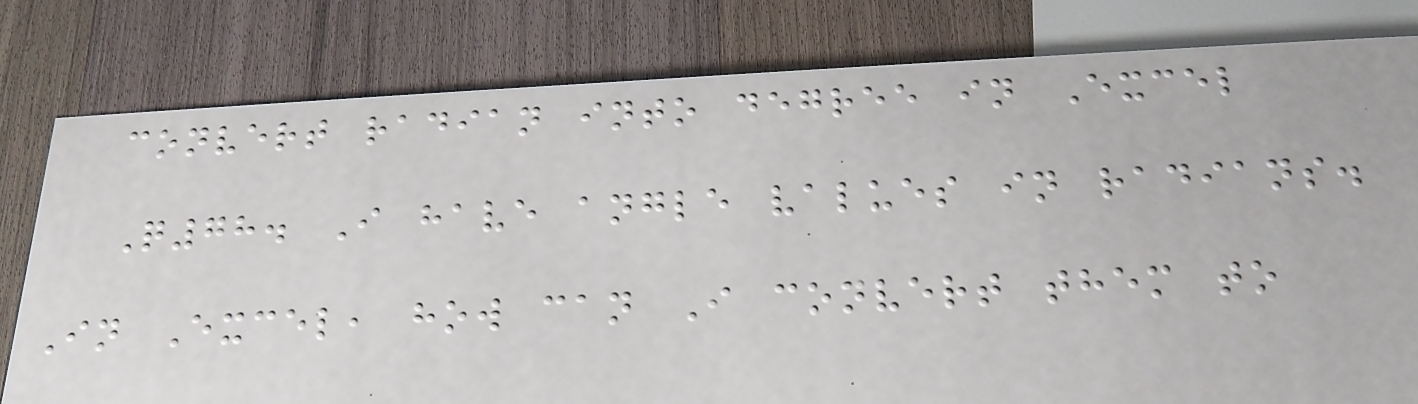convert radian into degree in Excel
Q78. I have angle values in radians.
In Excel, how can I convert them to
